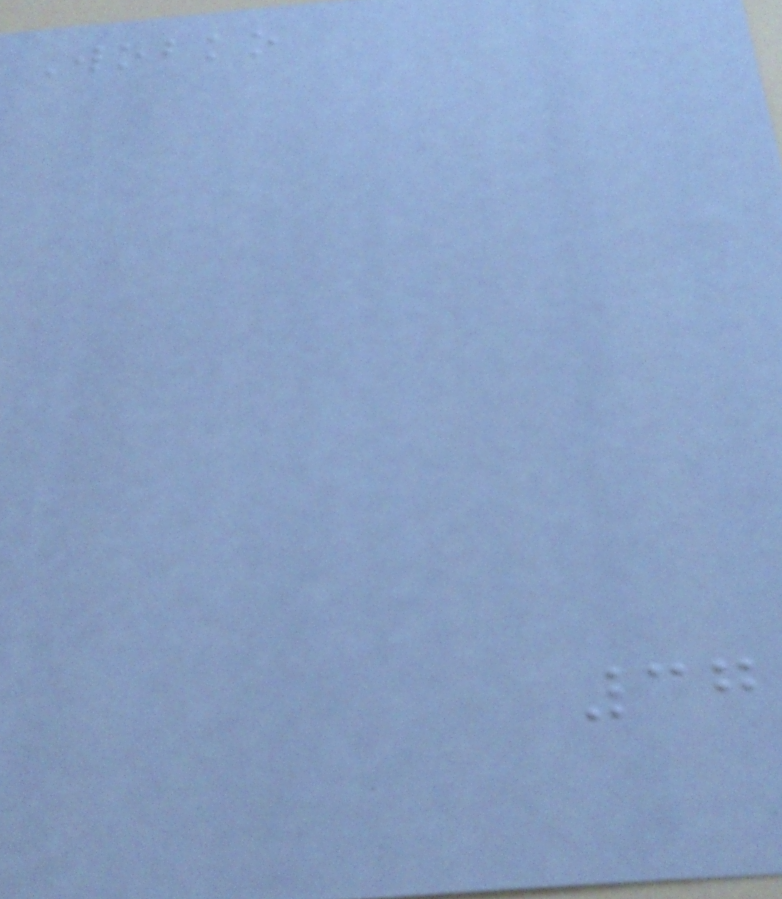Wobko
37
